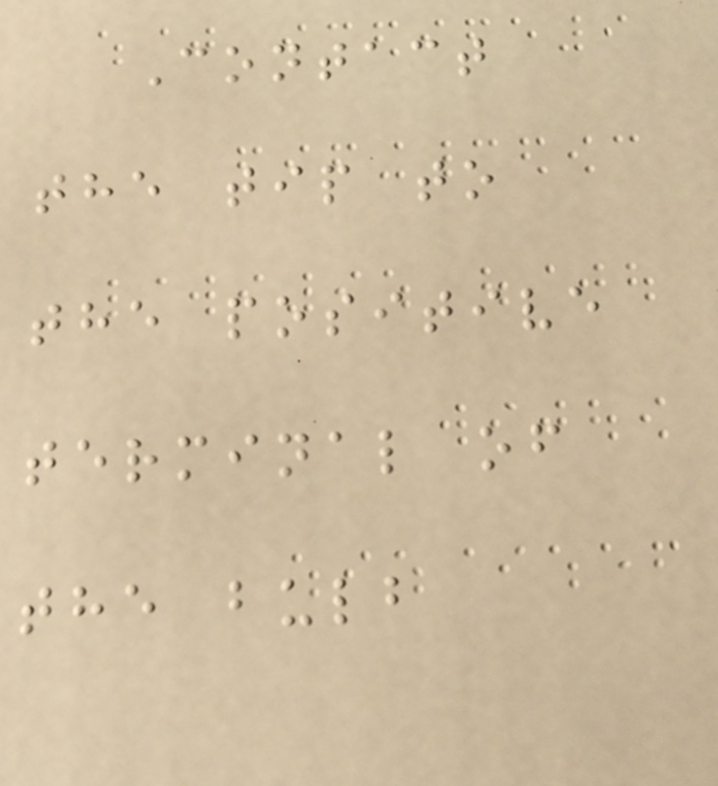Contact
the tip to
the positive
terminal of
the bulb
